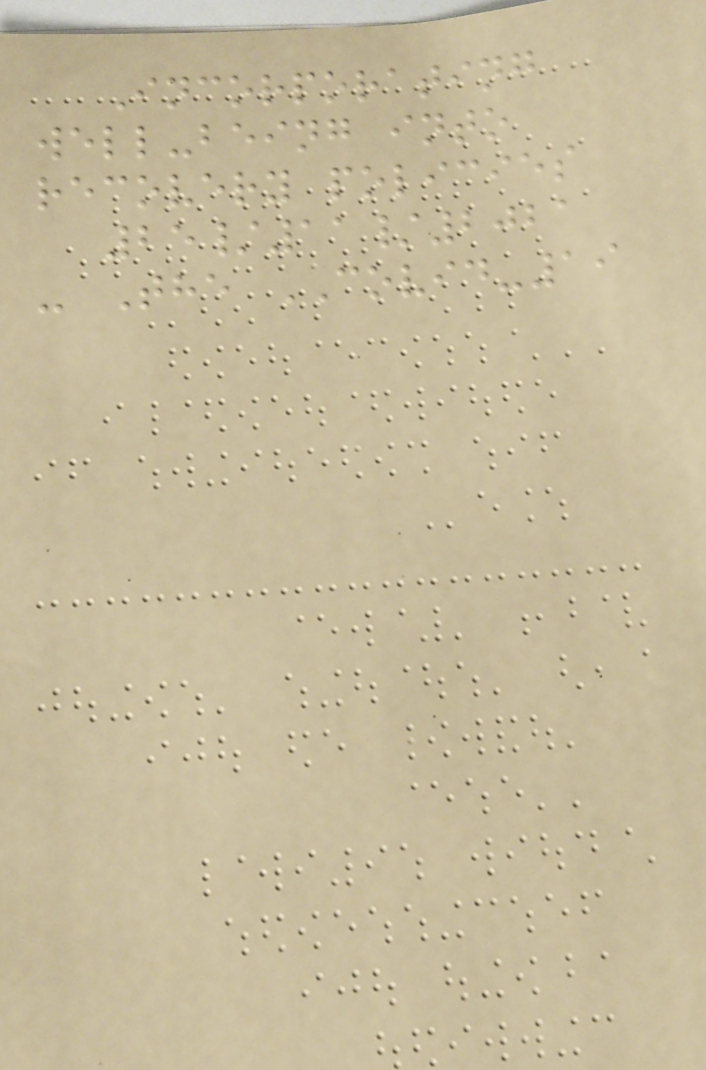Incorporating
well-being into
recovery policies
25/11/2021
- The COVID-19
